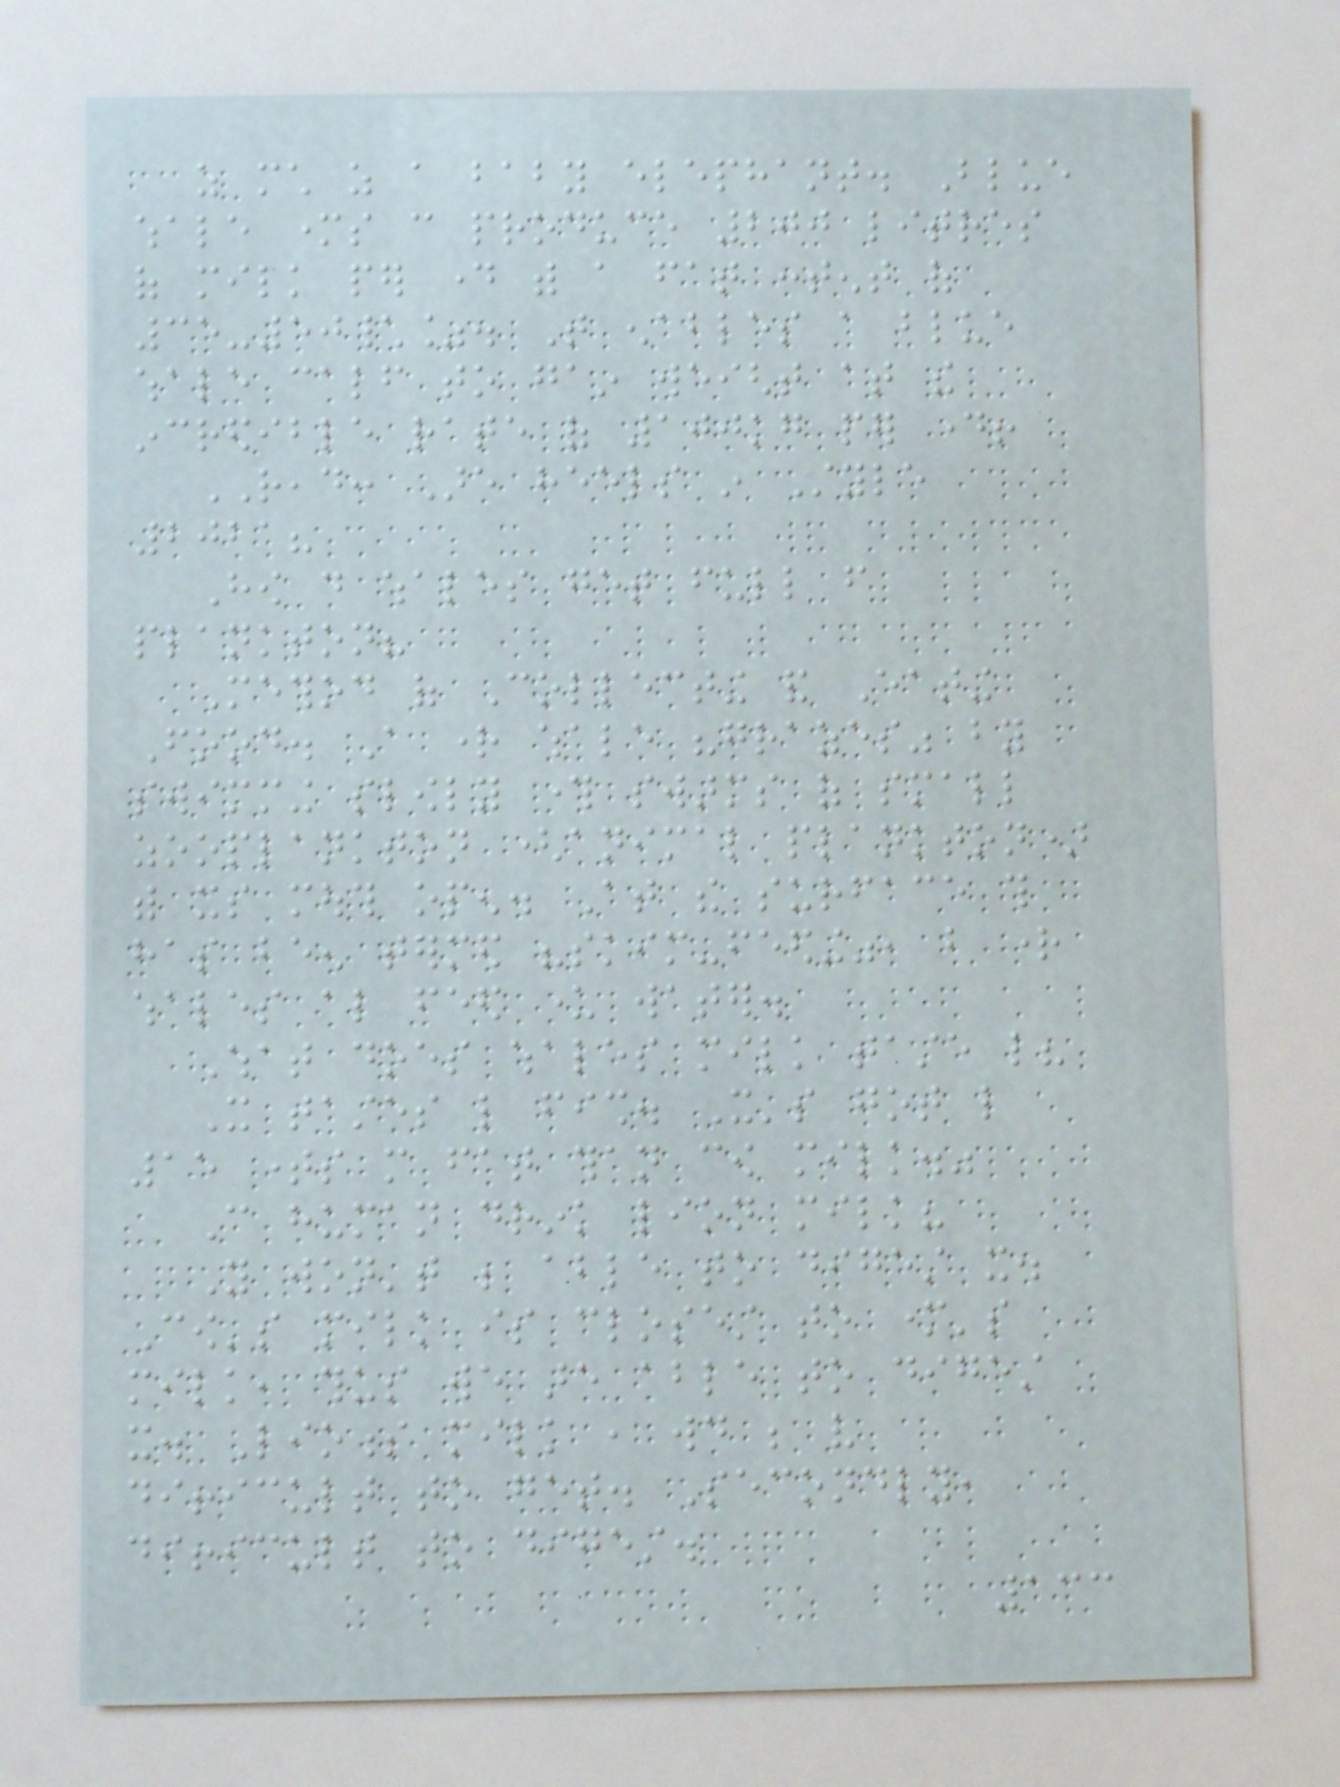as much as a baby elephant. Blue
whale mothers can produce 200 litres
of milk per day with a fat content of
35-50\%. That enables a blue
whale calf to gain weight at the
incredible rate of 100kg per day!
READ: Are heels in Style
2021?
How do whales get full from
plankton?
Method of Collecting and Eating
Food. A right whale "grazes" by
swimming slowly through swarms of small
zooplankton (animal plankton)
with its mouth open. At the surface this
has been termed "skim-feeding", but right
whales also feed under water.
What does whales milk taste like?
It tastes like fish. It's got like
15 times more fat than cow milk."
Can human drink lion milk?
You won't be able to digest it.
Cow's milk is closest to mother's
milk, thus we are able to digest
it. Lioness milk , would be very
difficult to get. Secondly,
difficult to digest.
133
